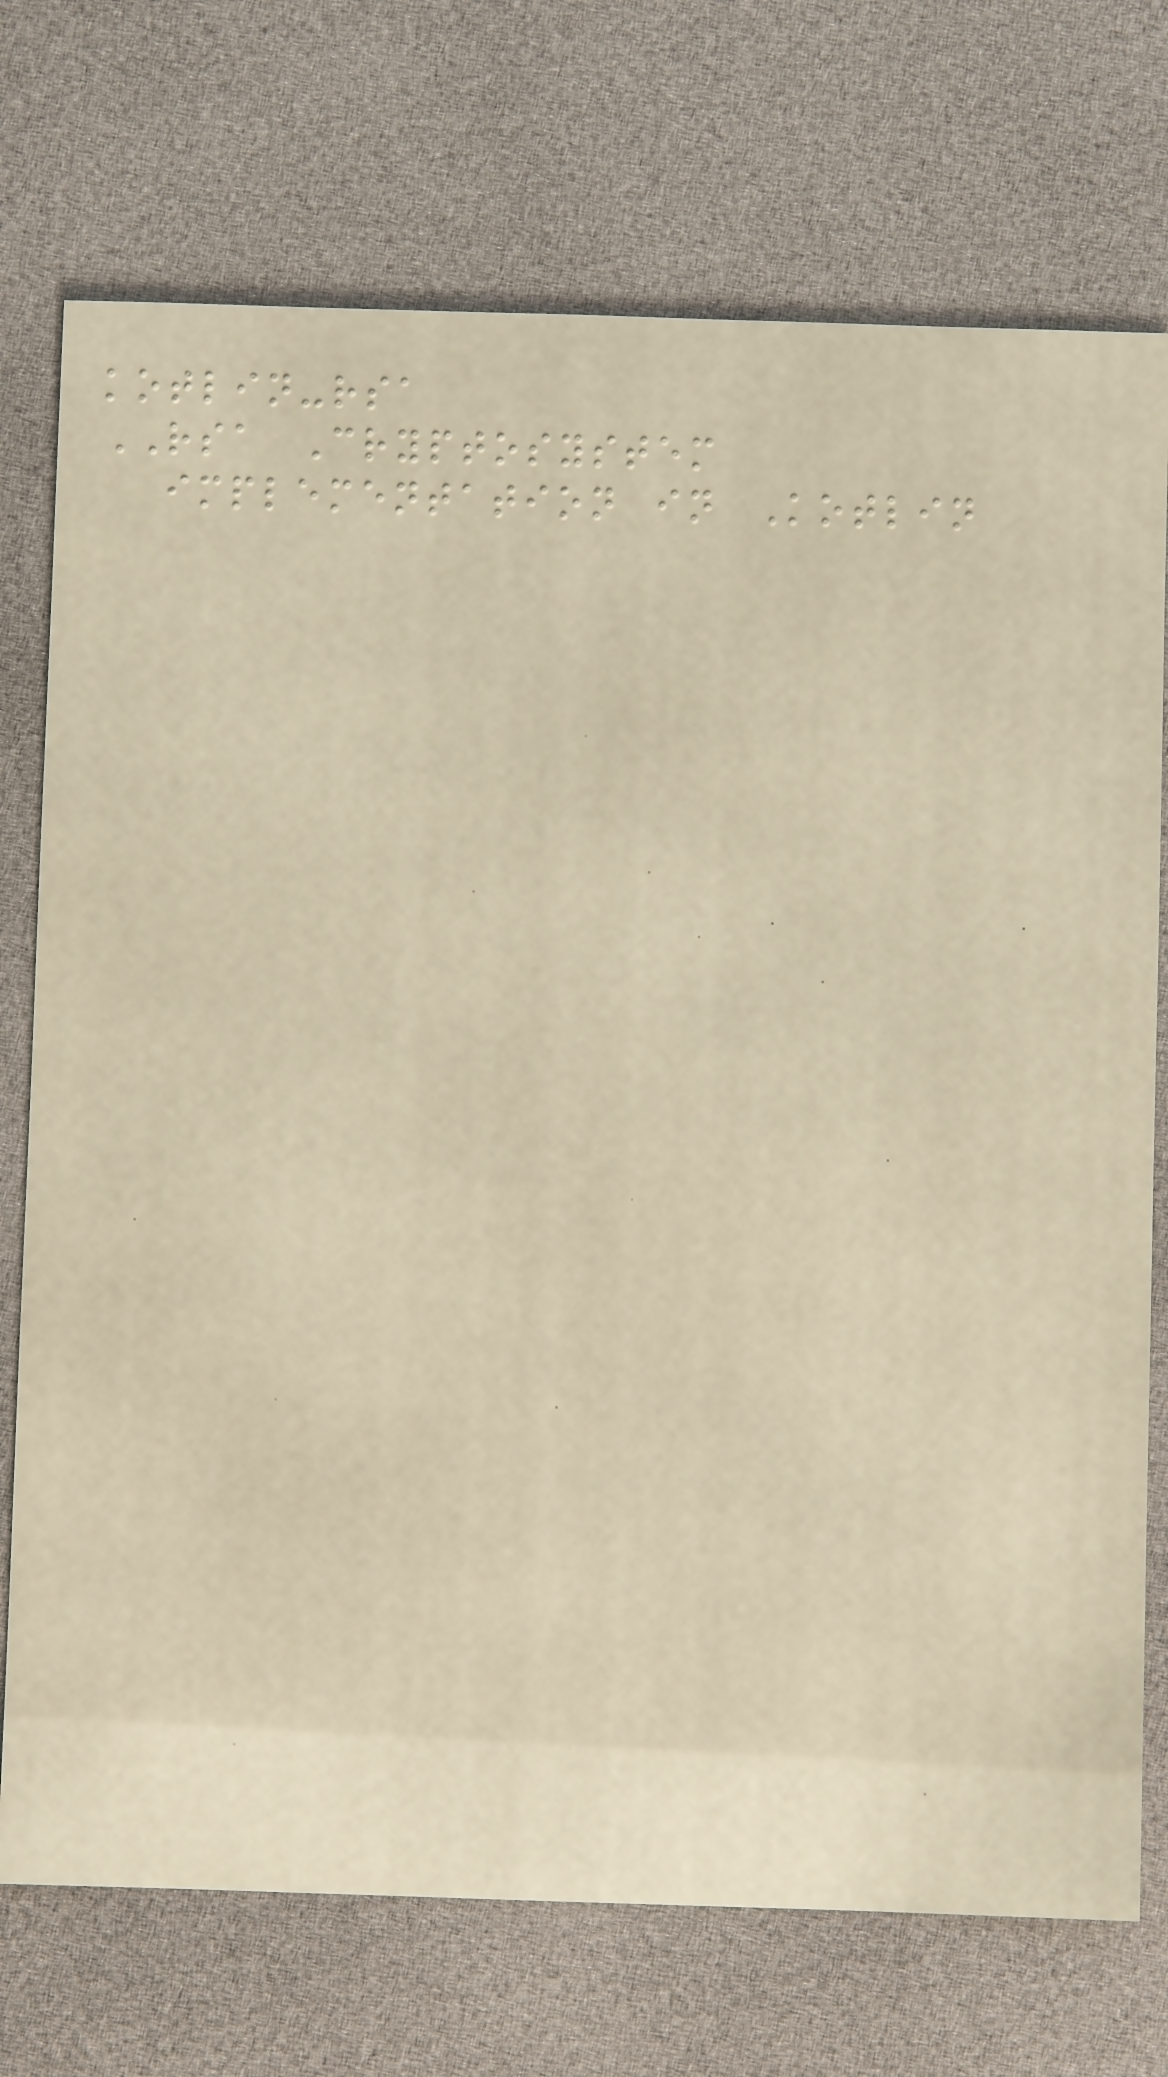kotlin-rsa
RSA Cryptosystem
implementation in Kotlin
